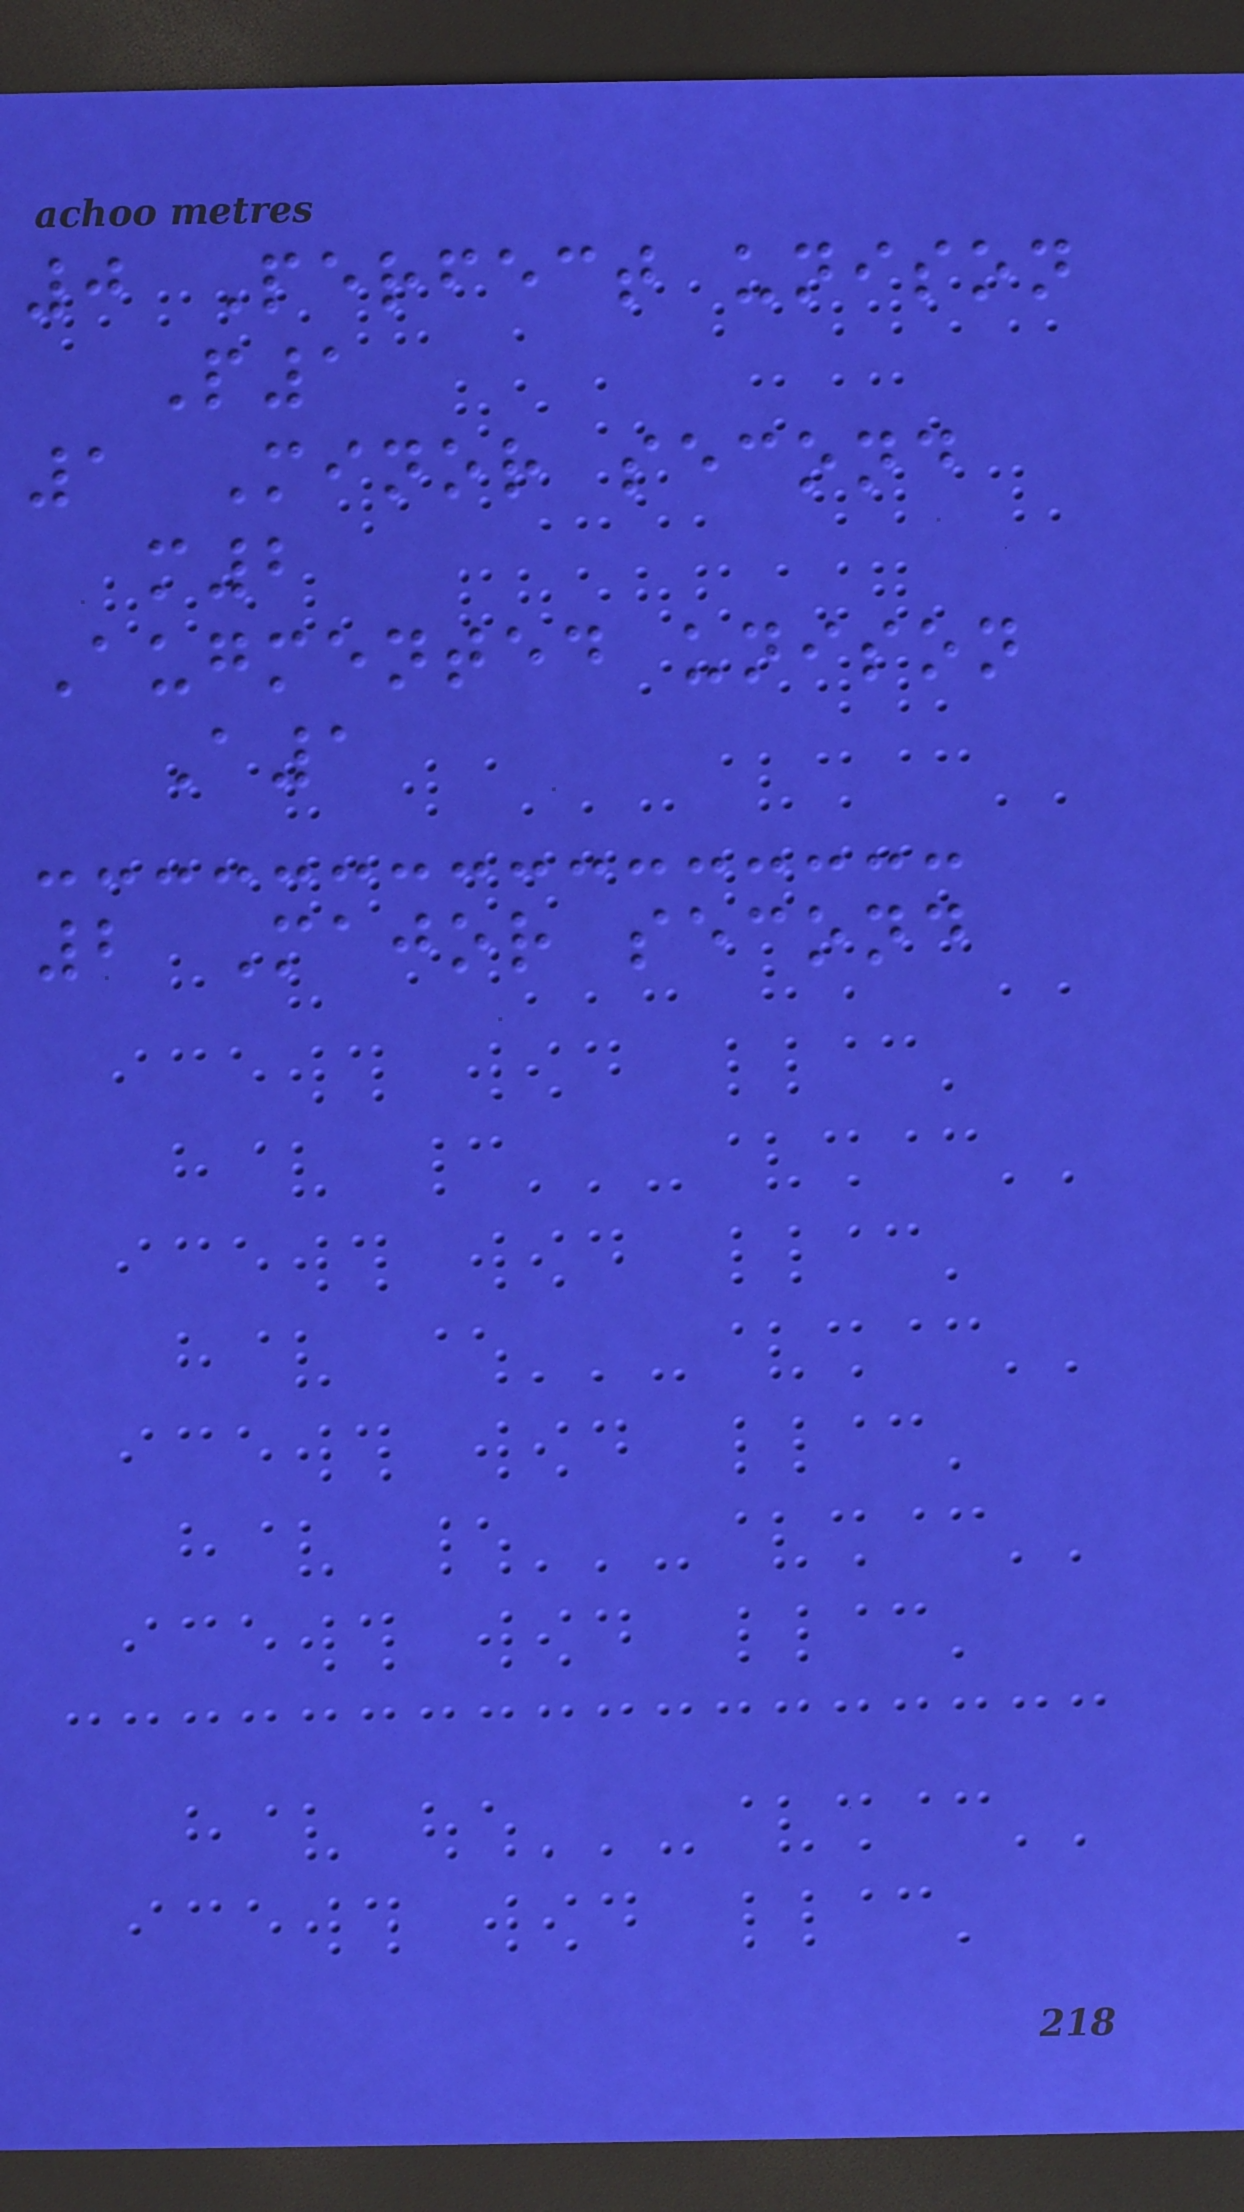0 Perfect unison
P1
1 Minor second
m2
Augmented unison
A1
2 Major second
